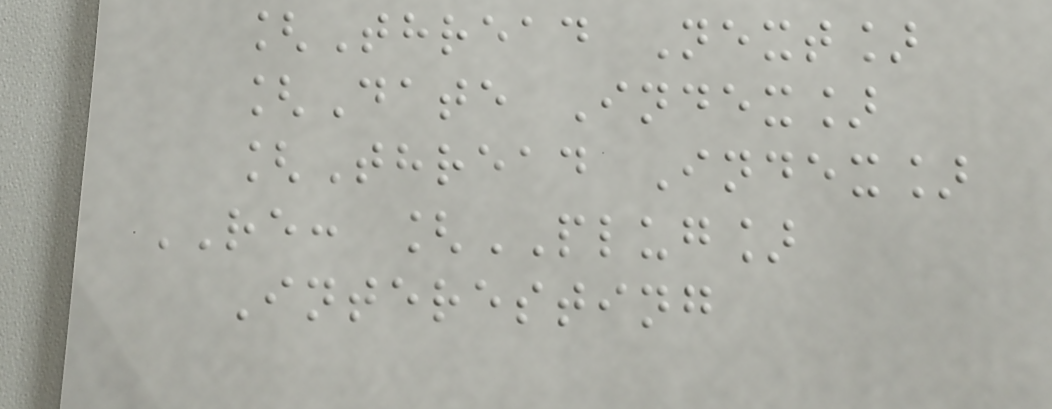[Thread Next]
[Date Index]
[Thread Index]
RE: [PLUG]
Interesting
